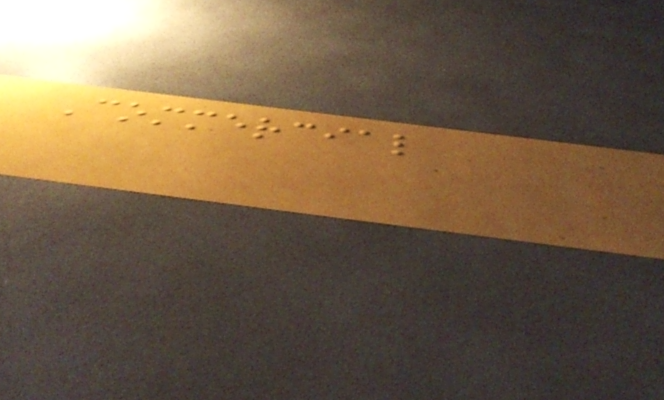Commercial
